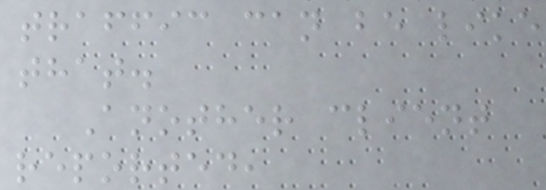traffic can be like
that.
Another client
reported,
